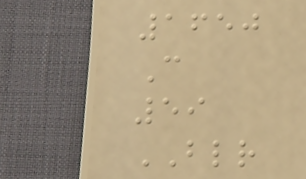1650
C
59
BLR
